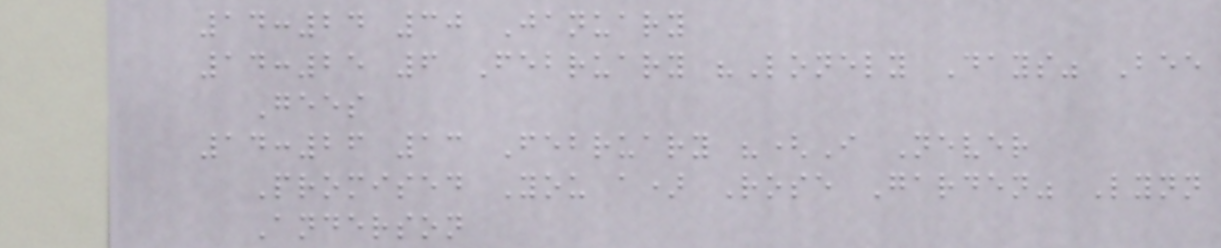14:24 30 January
14:25 6 February "Lonely Days" Bee
Gees
14:26 13 February "(I Never
Promised You a) Rose Garden" Lynn
Anderson
